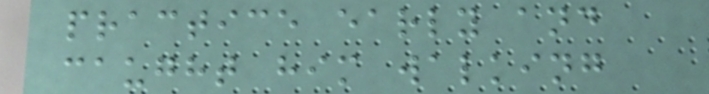practice early and
caught him walking
